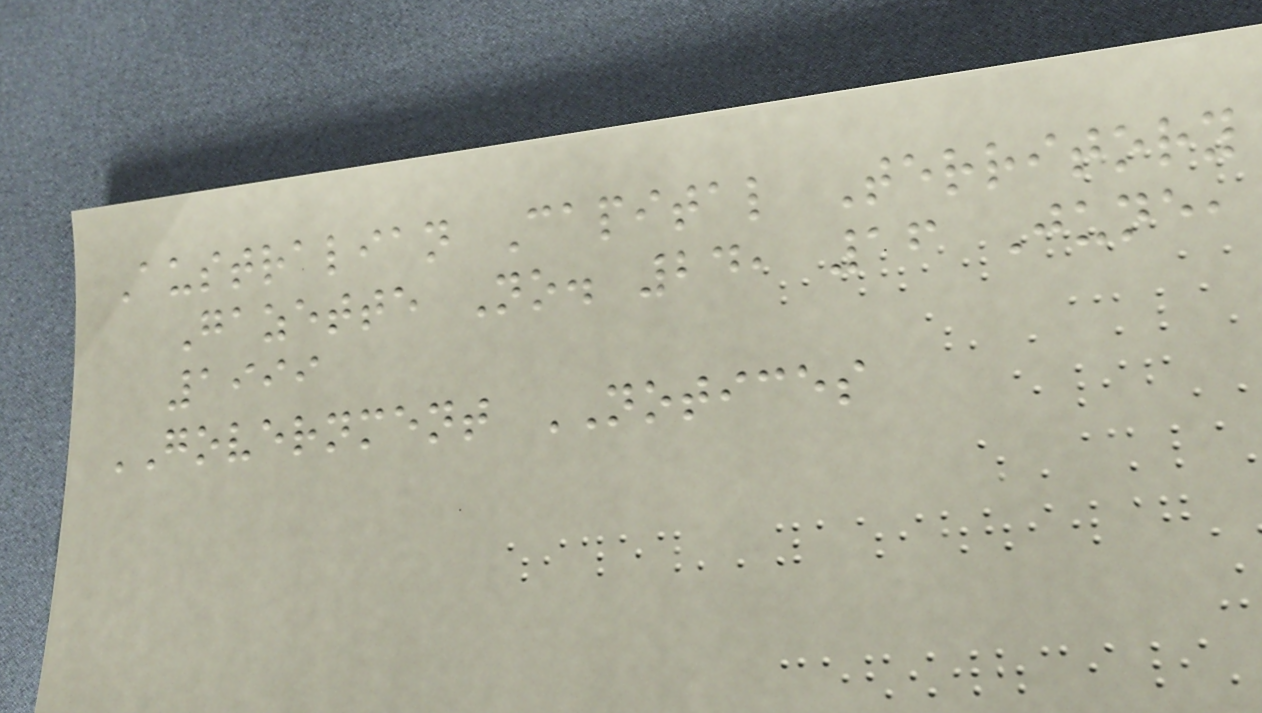Australian Capital Territory
Gazette No. 24, 16 June,
1999
GOVERNMENT NOTICES
